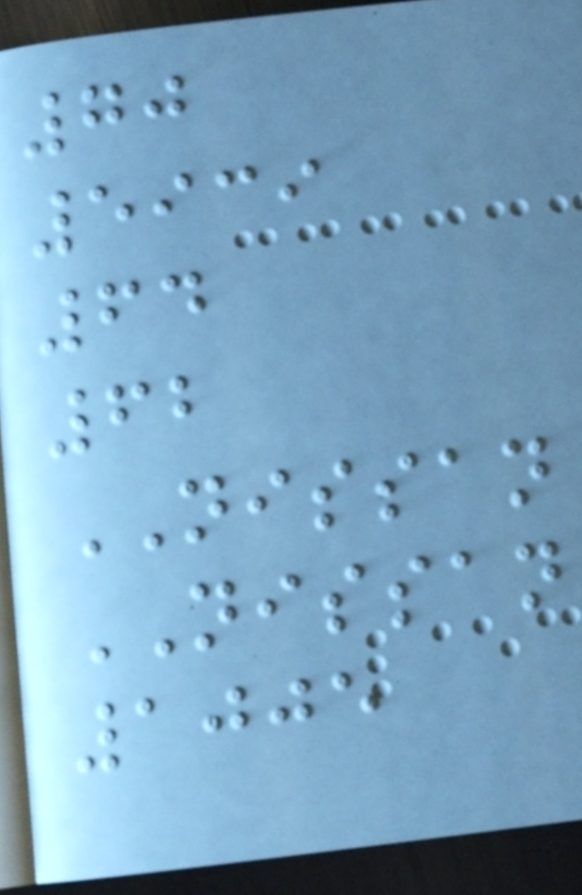70
5939
64
62
NISSAN
NISSAN
1005
